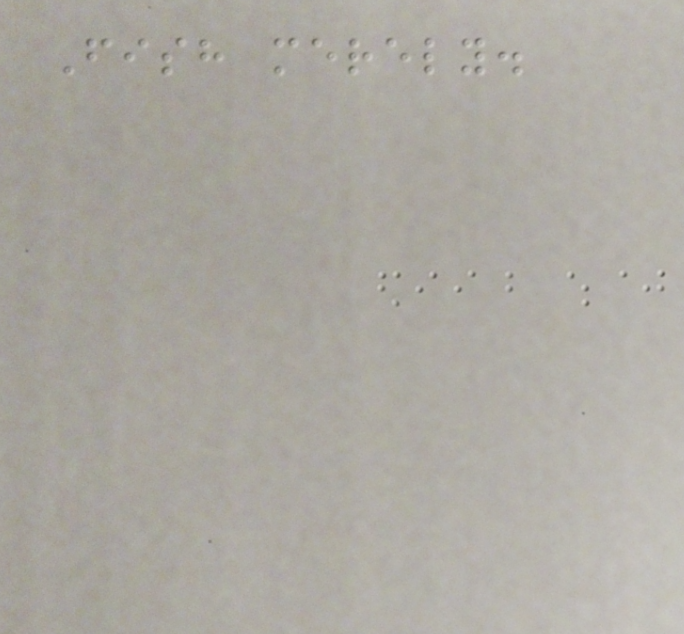Fish merely.
